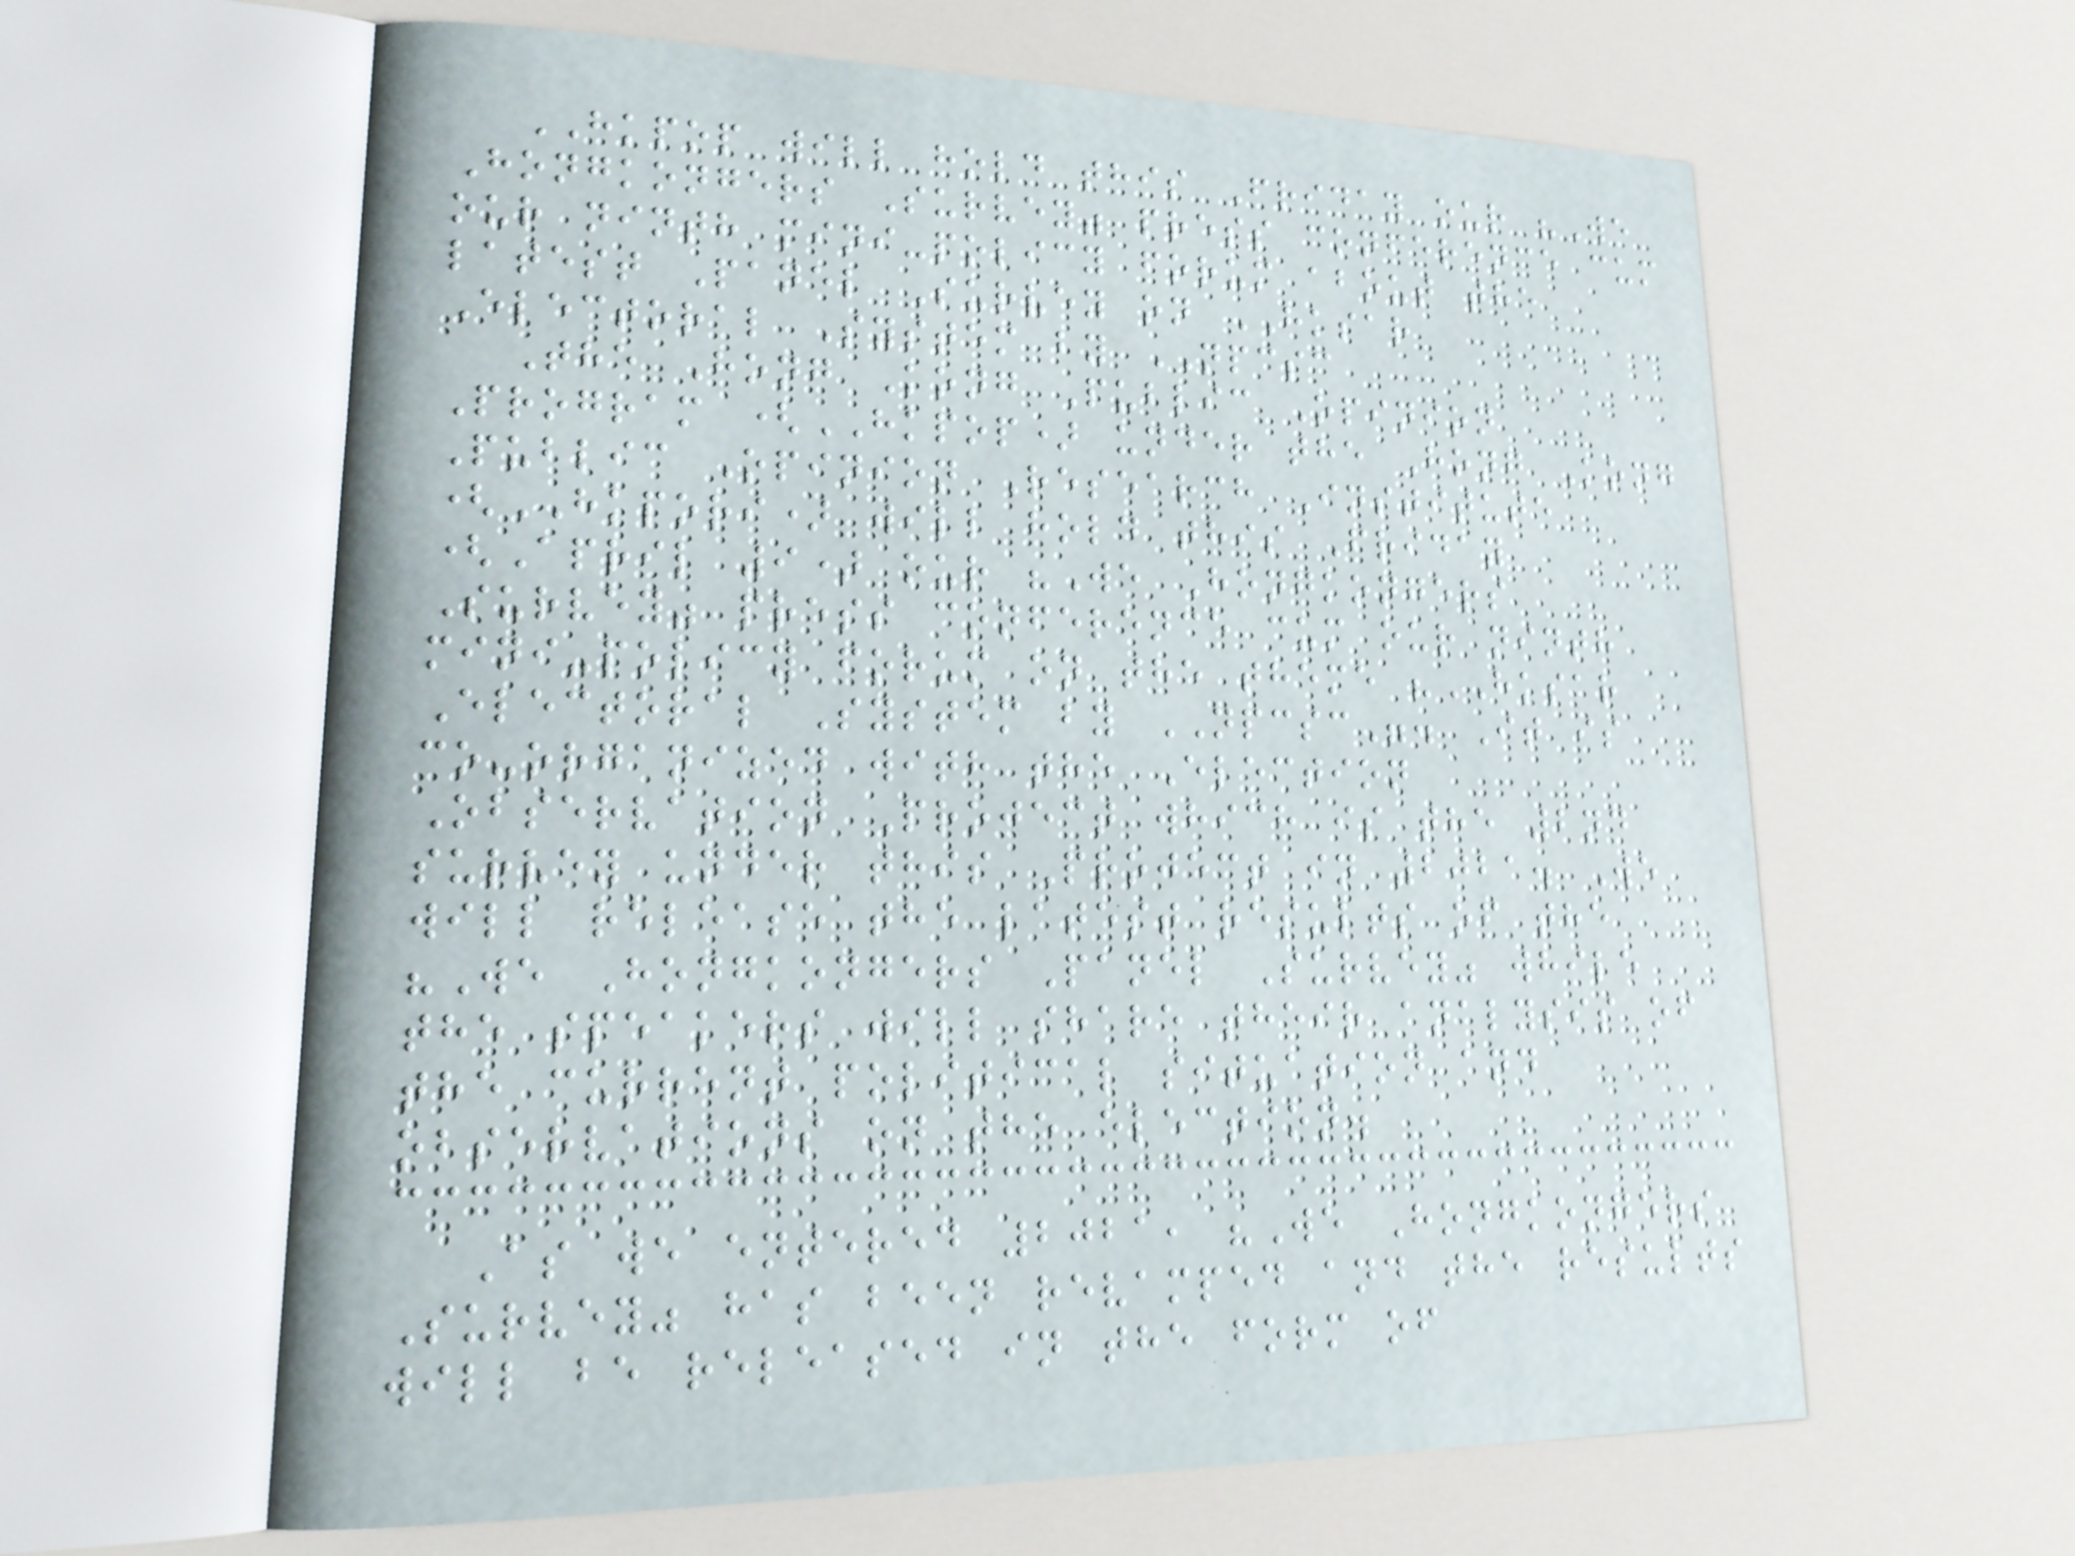HKPOP will hold this Friday our "We
Hongkongers Survey" press conference cum
our ninth mini-policy forum about the
latest Panel Survey on HKSAR
Electoral System by NPCSC
The Hong Kong Public Opinion
Program (HKPOP) under the Hong Kong
Public Opinion Research Institute
(HKPORI) will hold this Friday
(April 9) our "We Hongkongers
Survey" press conference cum our ninth
mini-policy forum on the theme "HKSAR
Electoral System by NPCSC". It is
co-organized with the Election
Observation Project which is the 2nd
survey under this Project in 2021. We
will release the latest results of the
"We Hongkongers Panel Survey" while
the speakers will share their analysis of
the current political situation and
observations on the election.
As we entered 2021, "We Hongkongers
Survey" has been revamped and the results
will be released in the form of
